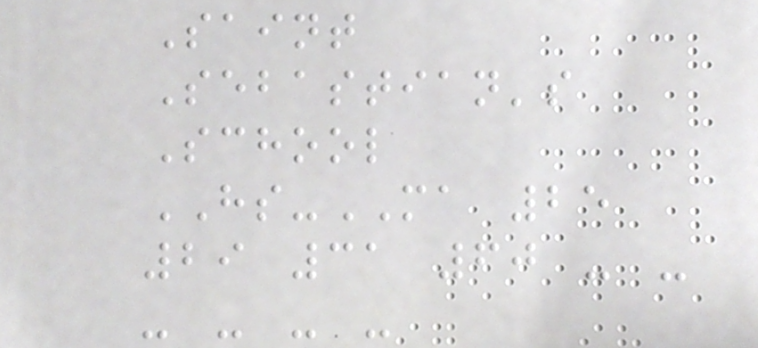Saint
Sebastian's
School
HS-MA 25
29 31 60 - -
- - - -
